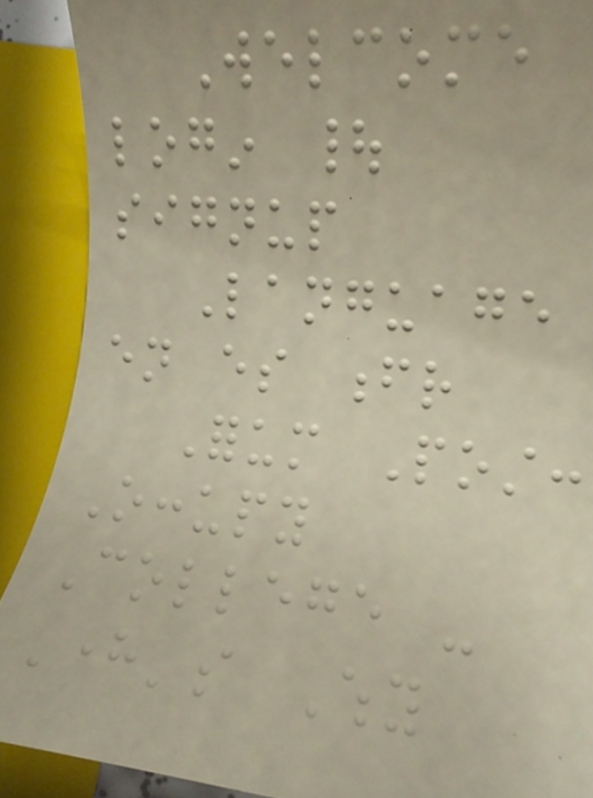Welcome
login |
signup
Language
en es fr
Forum Post:
Occupy
College -
Here's Why
